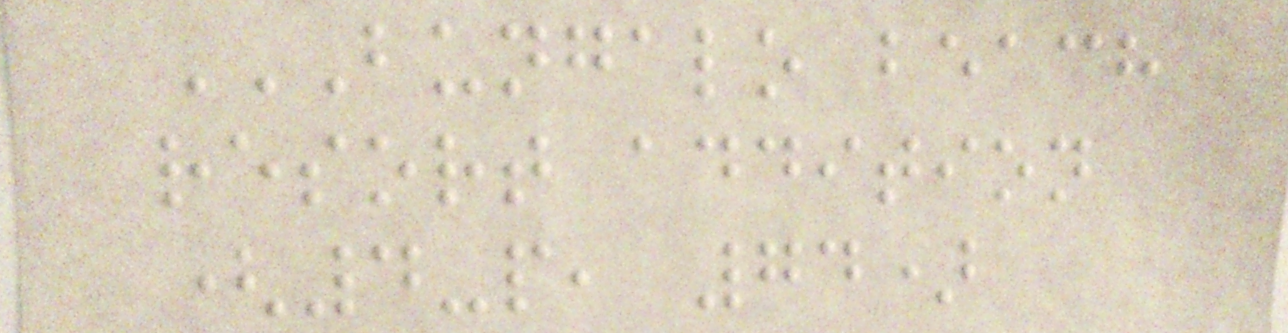BUNGALO BEACH
RESORT ADDITION
(4-P, 74)
